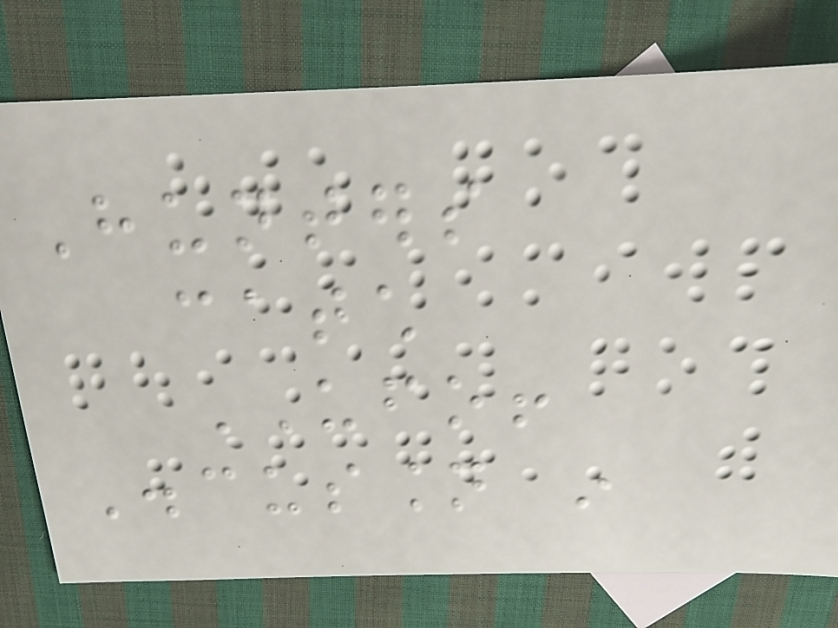Hunters
catch
UFO!
Discussion in
